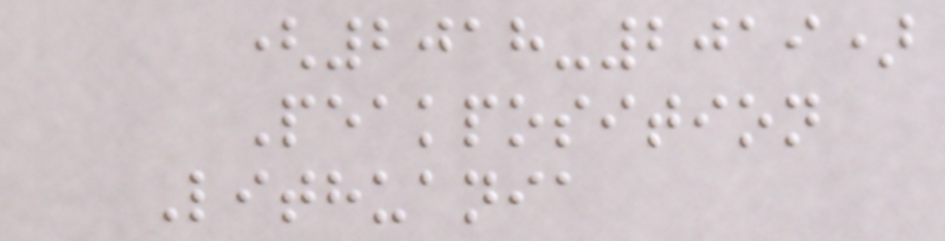(2018-2019)
Peakposition
Lithuania
